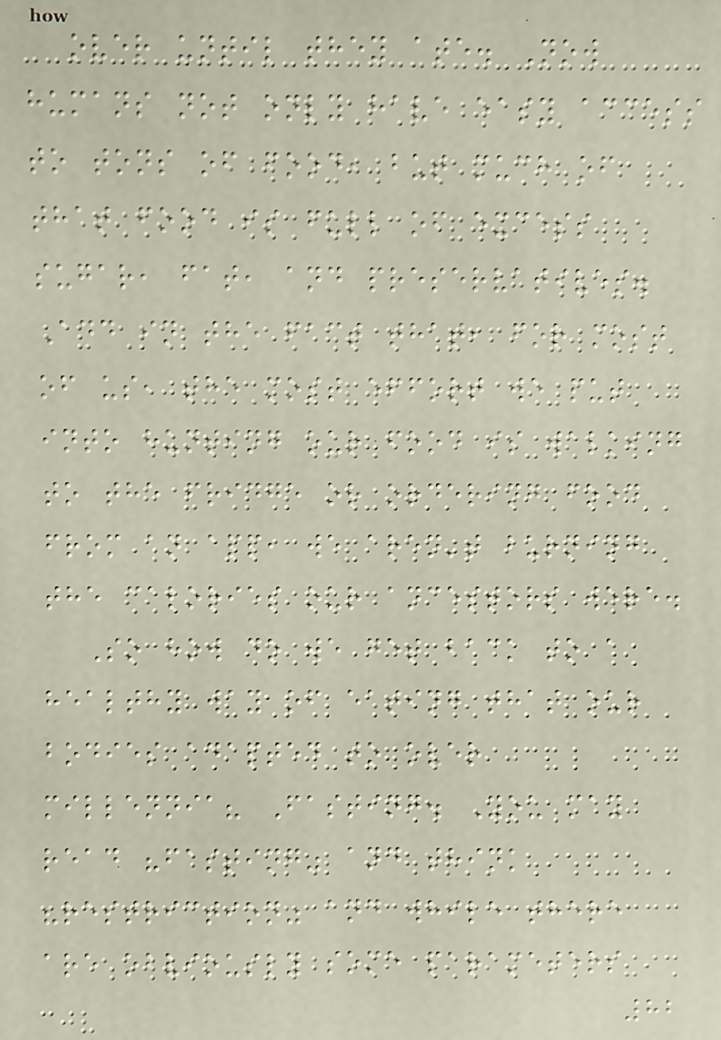over until they ate. Now
humans not only have easy access
to tons of food, but much of
that food is full of excess
sugar, fat, and preservatives.
Add in the fact that, for most
of us, the most effort we put
into hunting our food is walking
to the fridge or ordering food
from an app, we aren't burning
the calories our ancestors were.
So how do we get back to a
healthy way of eating that our
bodies adapted to over
millennia? Fasting. You may
read "fasting" and think
"restriction" and while there
are obviously some parameters
82
